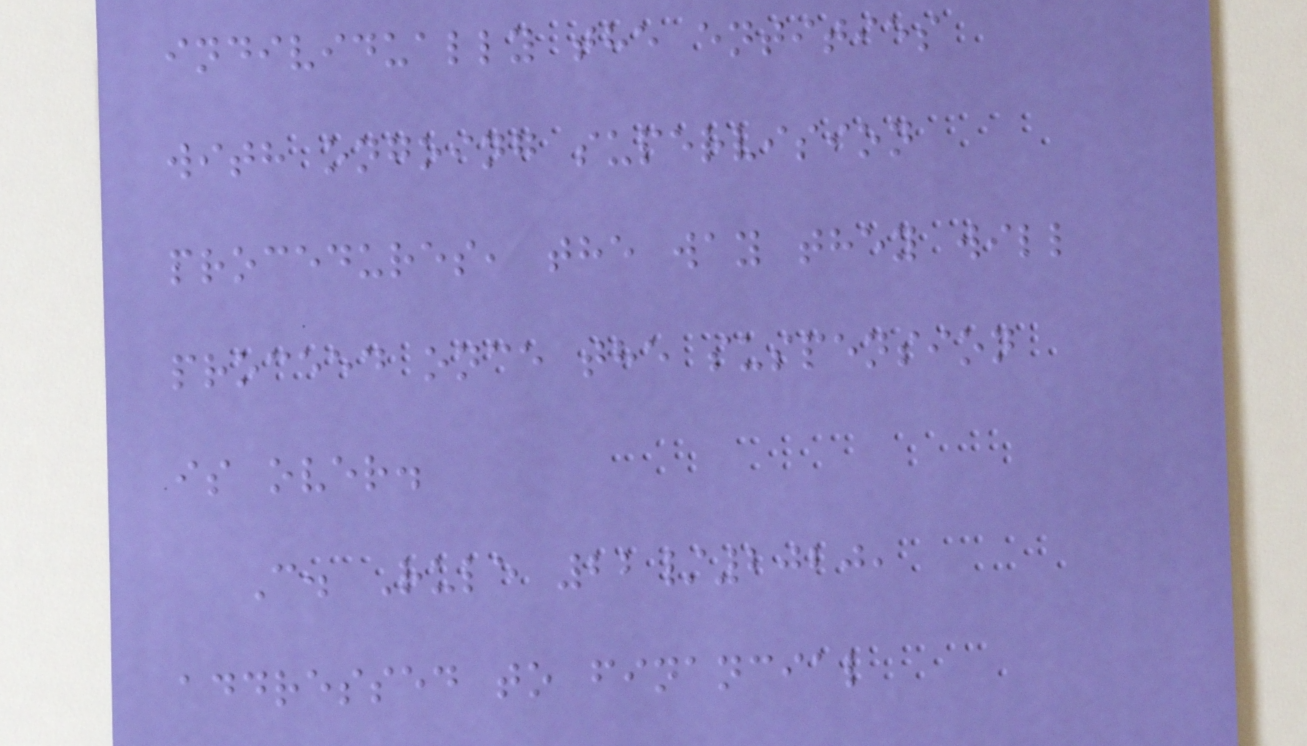individually the entities
with ongoing supervision
procedures, the way they will
proceed once the suspension
is over.
C. Rule 22/2020,
addressed to financial
